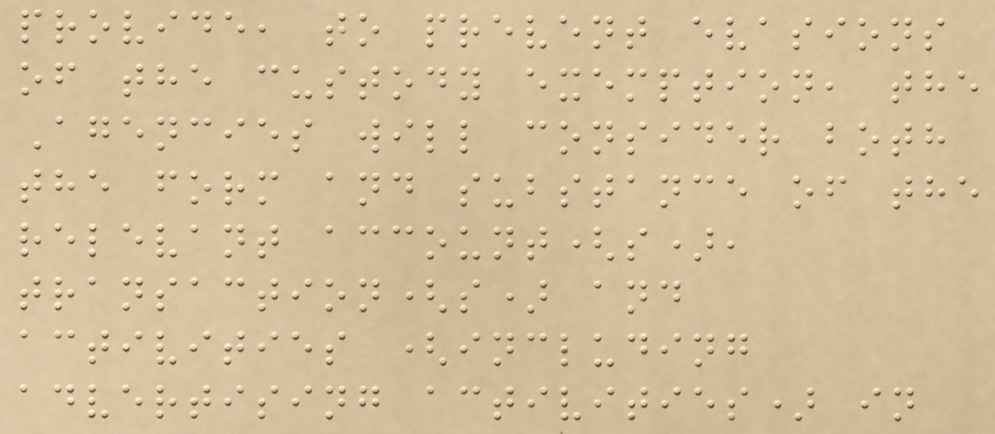provide, to prevent evasions
of the custody exemption, the
Agencies will consider both
the form and substance of the
relevant account(s),
transaction(s) and
activities (including
advertising activities) in
